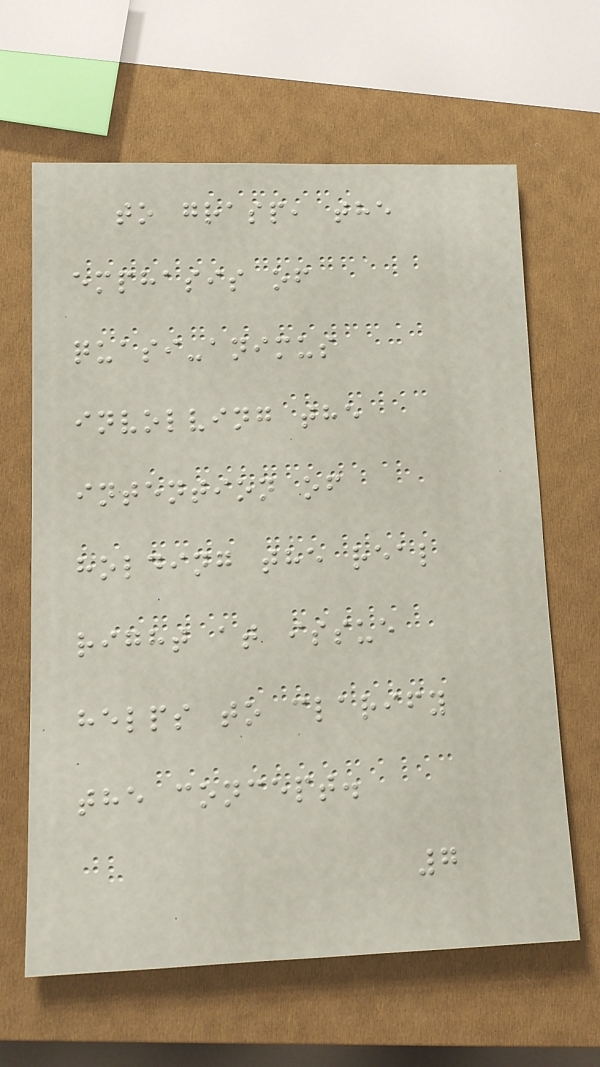to grasp, the
emphasis of
quasi-animus
involving the
intention of
holding the real
right at issue
helps to clarify
the concept.
7
